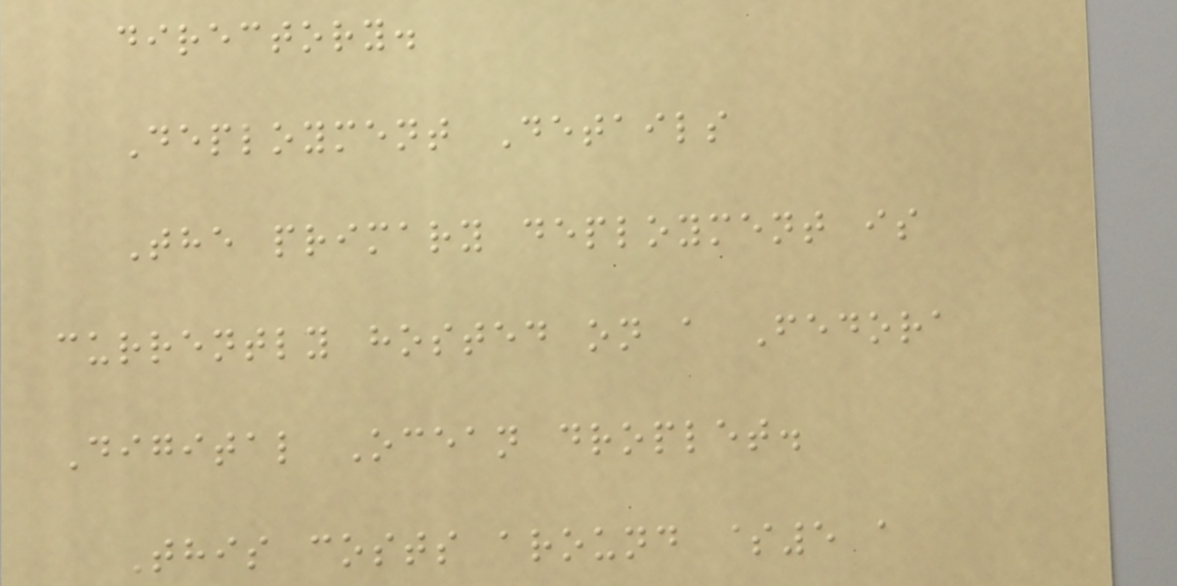directory.
Deployment Details
The primary deployment is
currently hosted on a Fedora
Digital Ocean droplet.
This costs around $5 a
